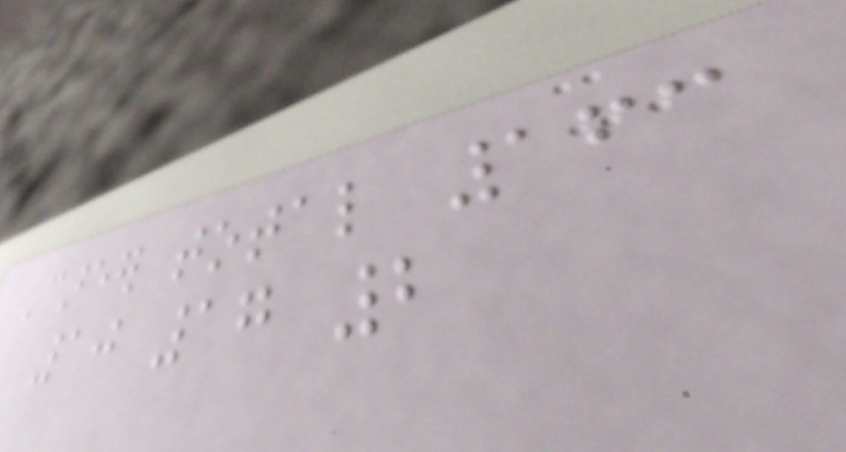Career total 163
10 17 2
